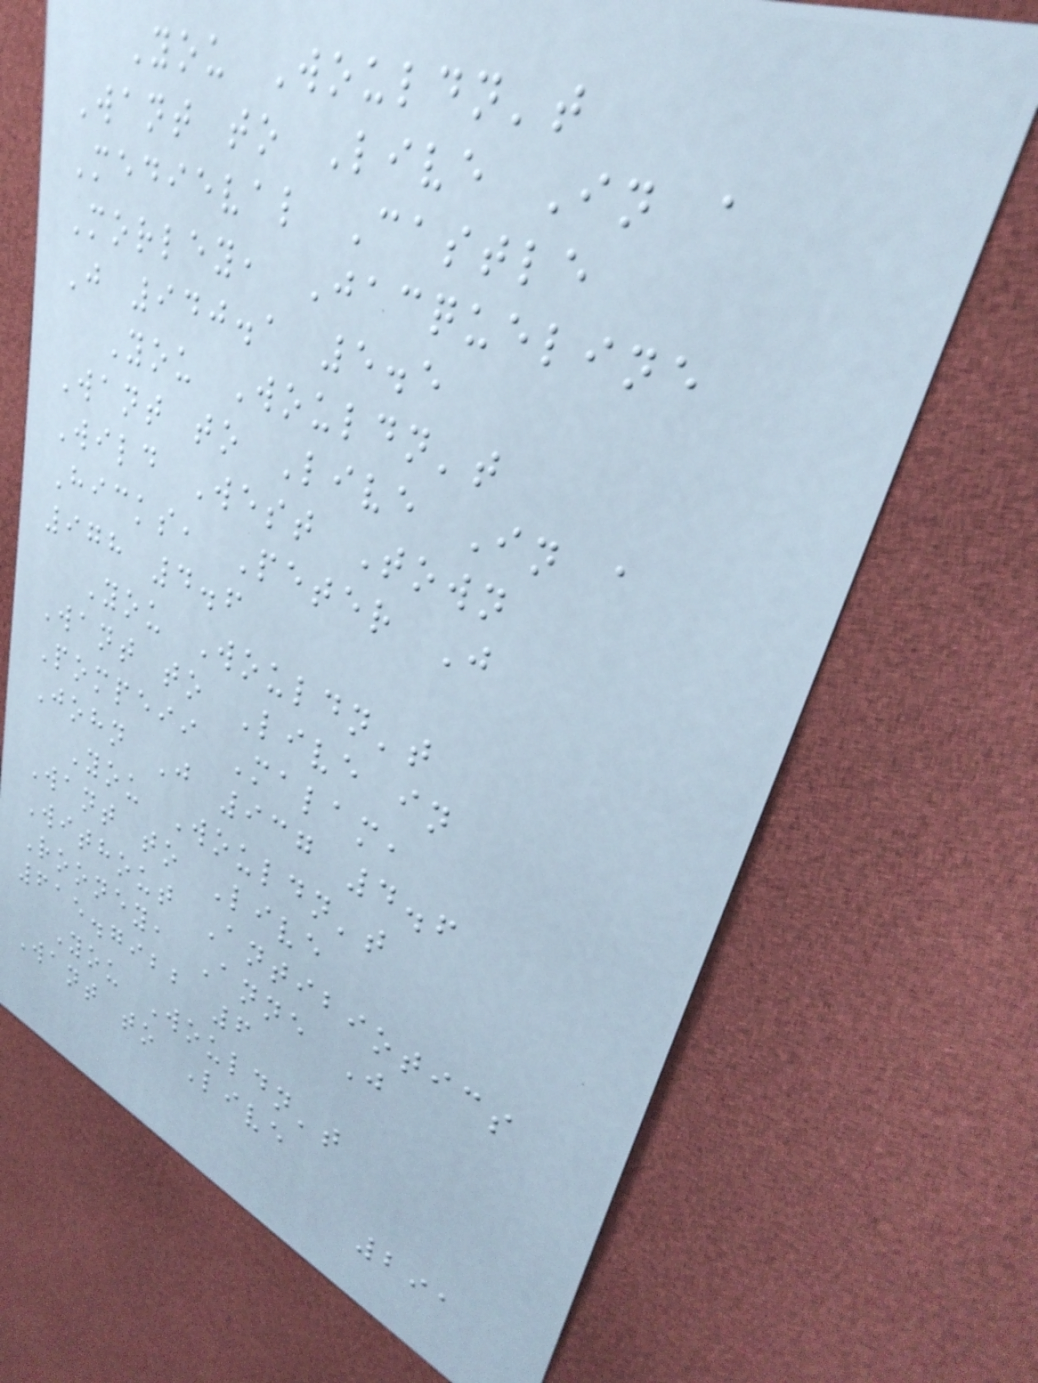You Wouldn't
Want to Live In a
Medieval Castle
Morley, Jacqueline
J 940.1 5.5
You Wouldn't
Want to Live In a
Wild West Town
Hicks, Peter J
978 4.6
You Wouldn't
Want to Live in
Pompeii Malam,
John J 937 4.6
You Wouldn't
Want to Live
Without Antibiotics
Rooney, Anne J
615.7922 6
You Wouldn't
Want to Live
291
